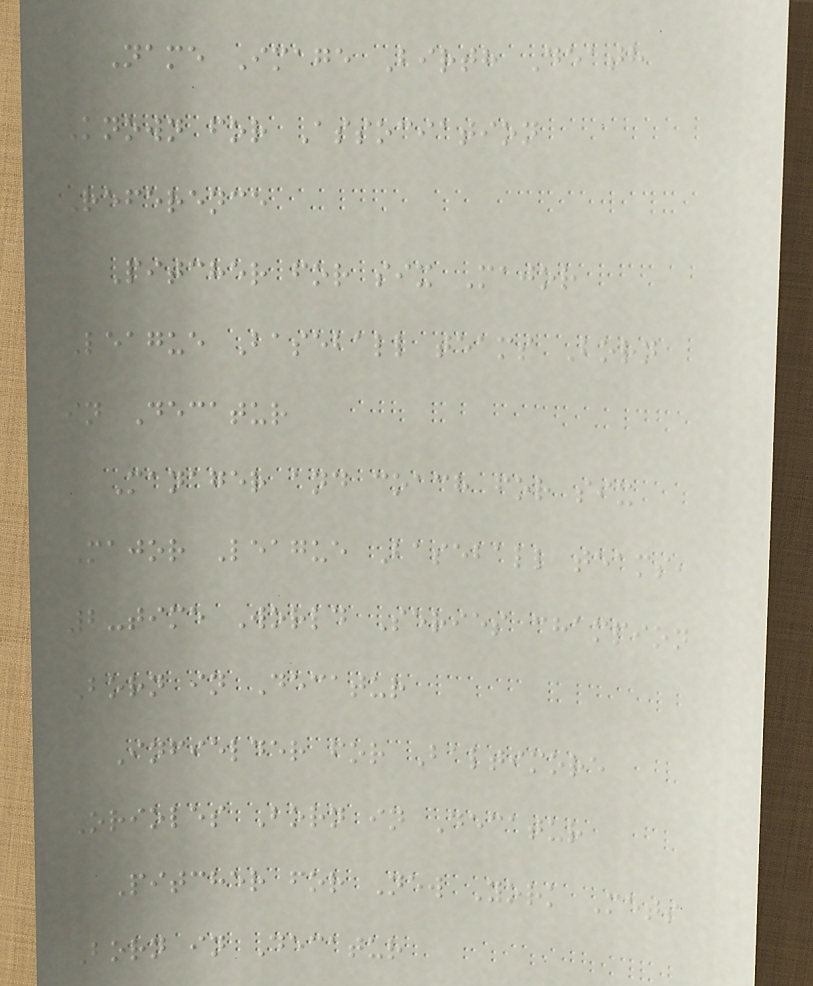Name Image Birth Death
Known for Association
Reference
Pitcher for six Major
League Baseball teams Born
in Decatur
Manager and coach for six
Major League Baseball teams,
2-time World Series champion
Born in Decatur
Infielder for Baltimore
Orioles Born in Decatur
Pitcher for New York Mets
Born in Decatur
